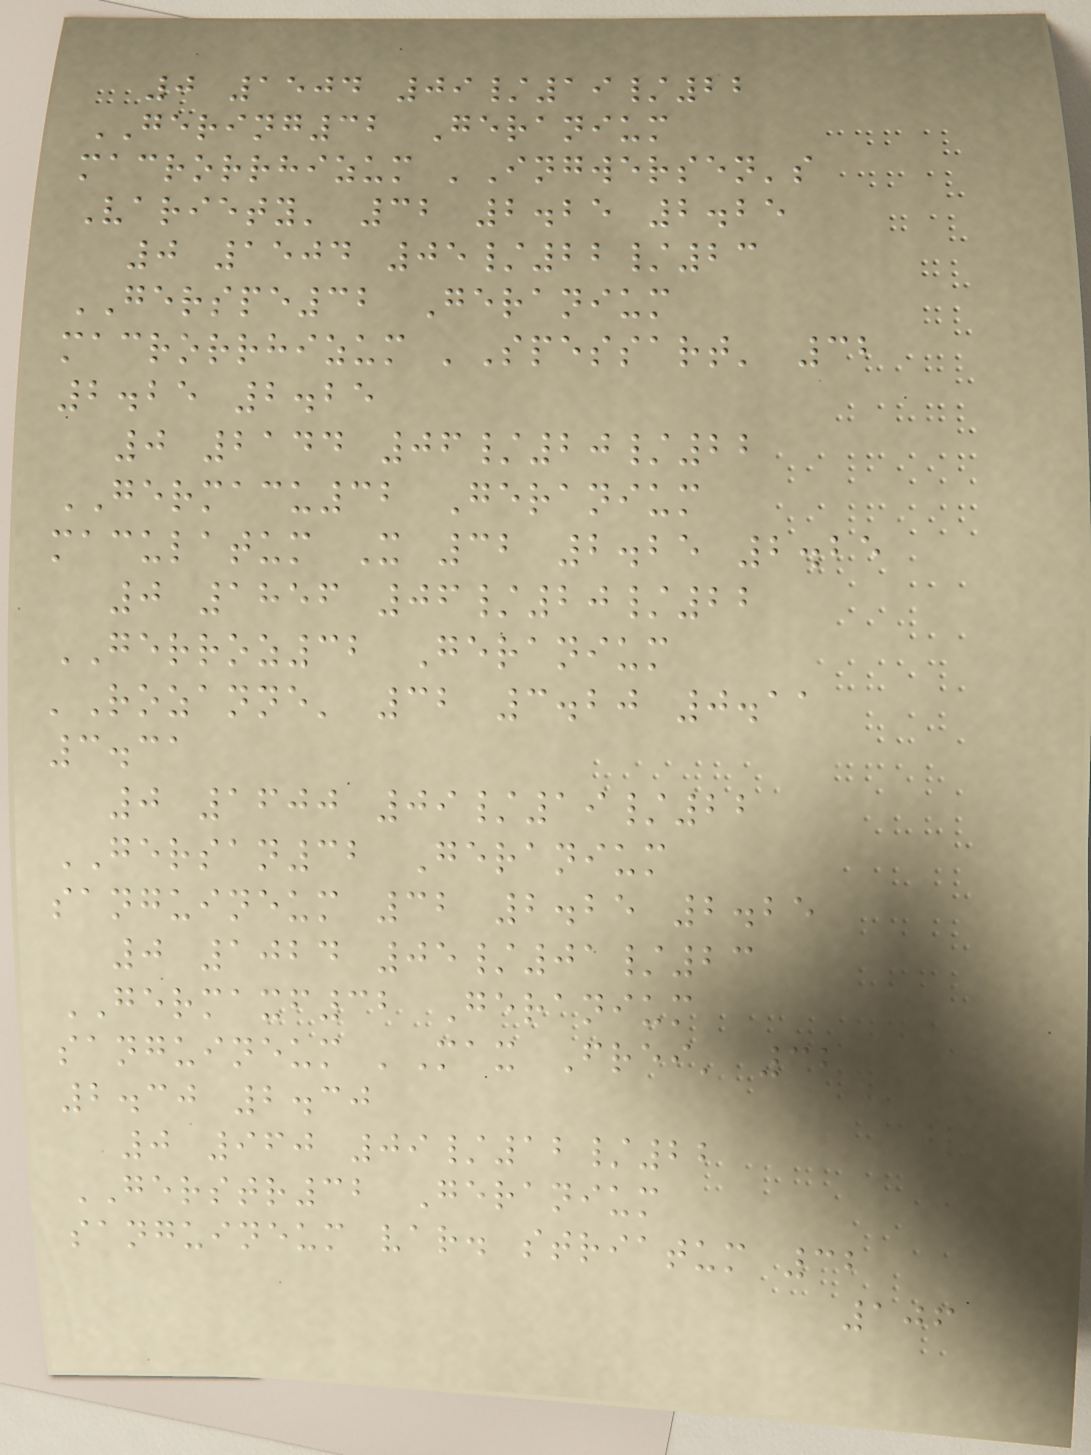0 1504 09/19/22
GERING32 Geranium
macrorrhizum 'Ingwersen's
Variety' 32 2.25 2.25
0 1504 05/22/23
GERSPE32 Geranium
macrorrhizum 'Spessart' 32
2.25 2.25
0 2144 06/20/22
GERMACU32 Geranium
maculatum X 32 2.25 2.25
0 1856 06/20/22
GERROZ32 Geranium
'Rozanne' 32 3.20 0.11
3.31
0 1600 09/19/22
GERSAN32 Geranium
sanguineum 32 2.25 2.25
0 1024 05/01/23
GERMAXF32 Geranium
sanguineum 'Max Frei' 32
2.30 2.30
0 960 09/12/22
GERSTR32 Geranium
sanguineum var. striatum 32
106
